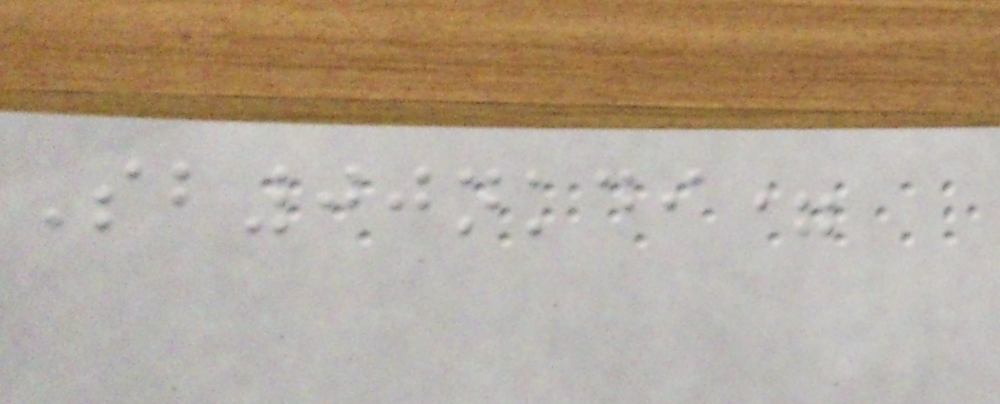Sb00nkdi=
